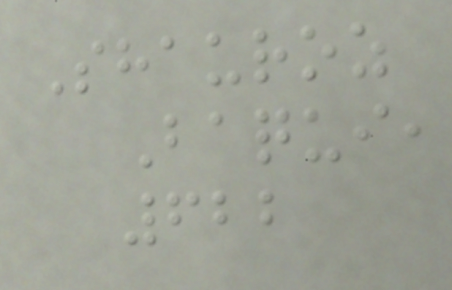Shauroz
Baqui,
622
